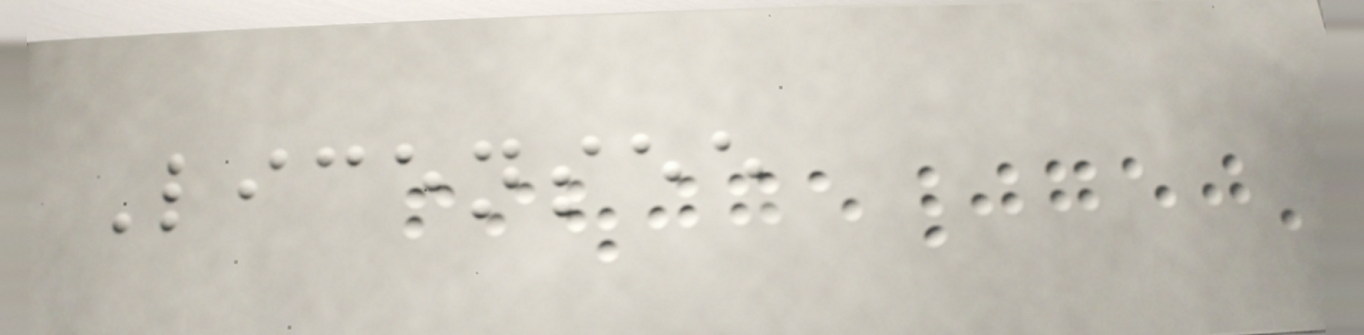Licensee
